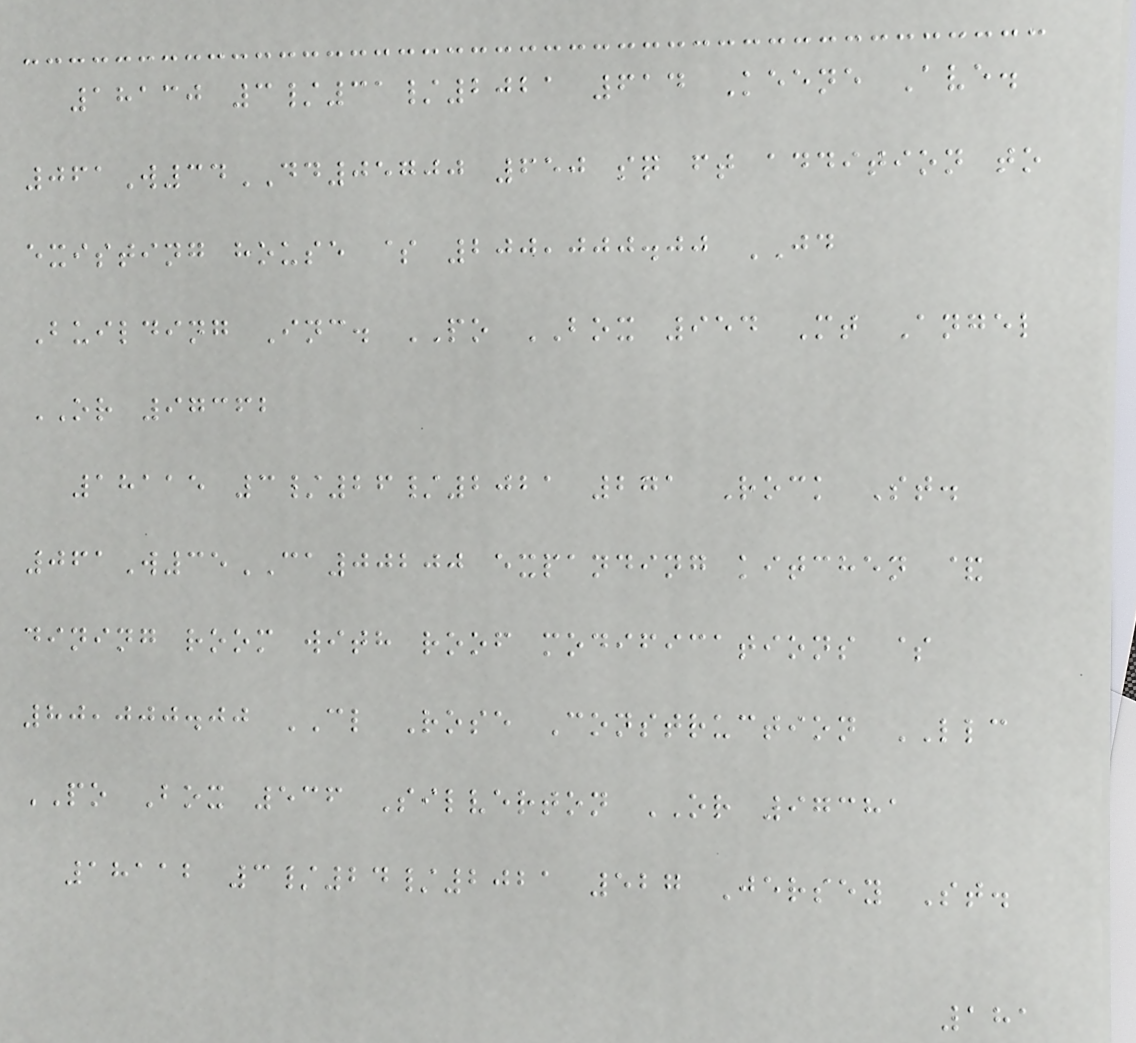18130 3/31/2021 614 Keene Ave.
061W34DD05700 650 sq ft addition to
existing house $ 200,000.00 JD
Building Inc. PO BOX 954 Mt Angel
OR 97362
18115 3/26/2021 271 Rock St.
061W35CA00200 expanding kitchen &
dining room with roof modifications $
80,000.00 CL Rose Construction LLC
PO Box 536 Silverton OR 97381
18112 3/24/2021 527 Jersey St.
181
